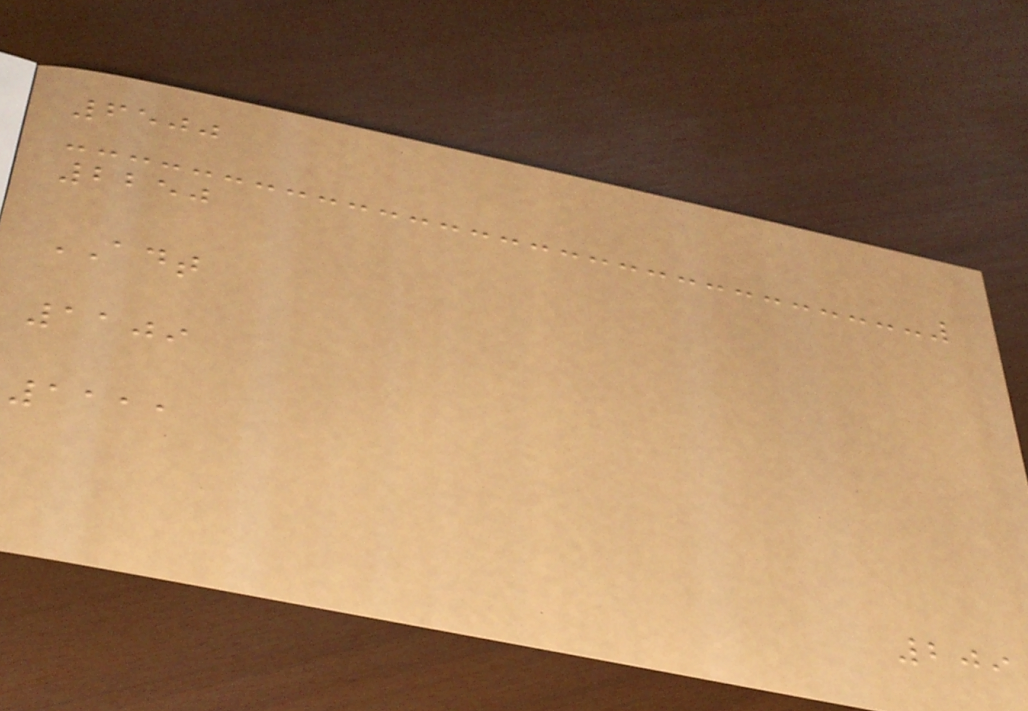6500
2250
ADT
1109
1111
209
